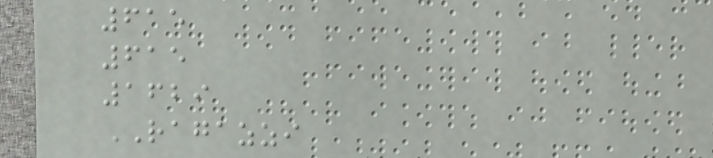615
615
1629
RAGAZZI
